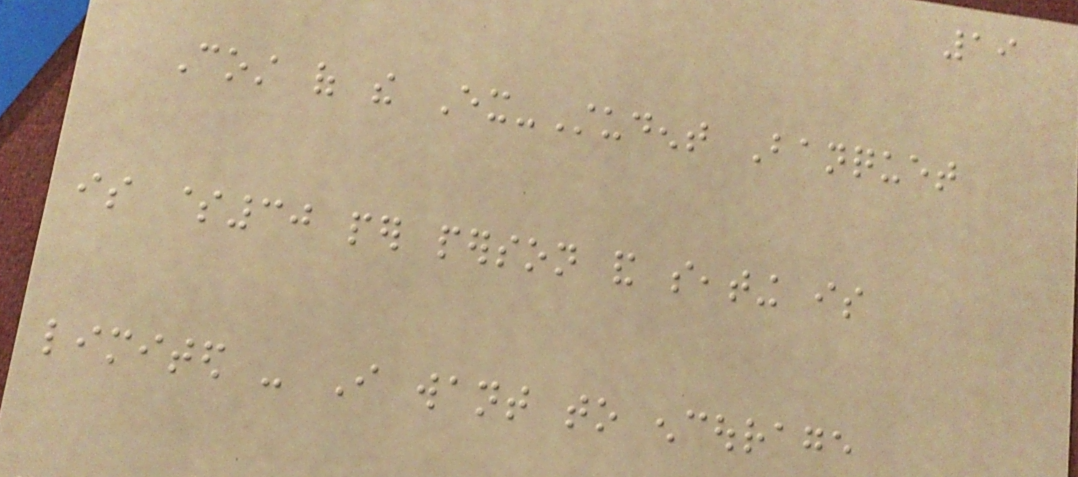19
Cost of the Ex-Student Banquet
is $30 per person and seating is
limited - I want to encourage
